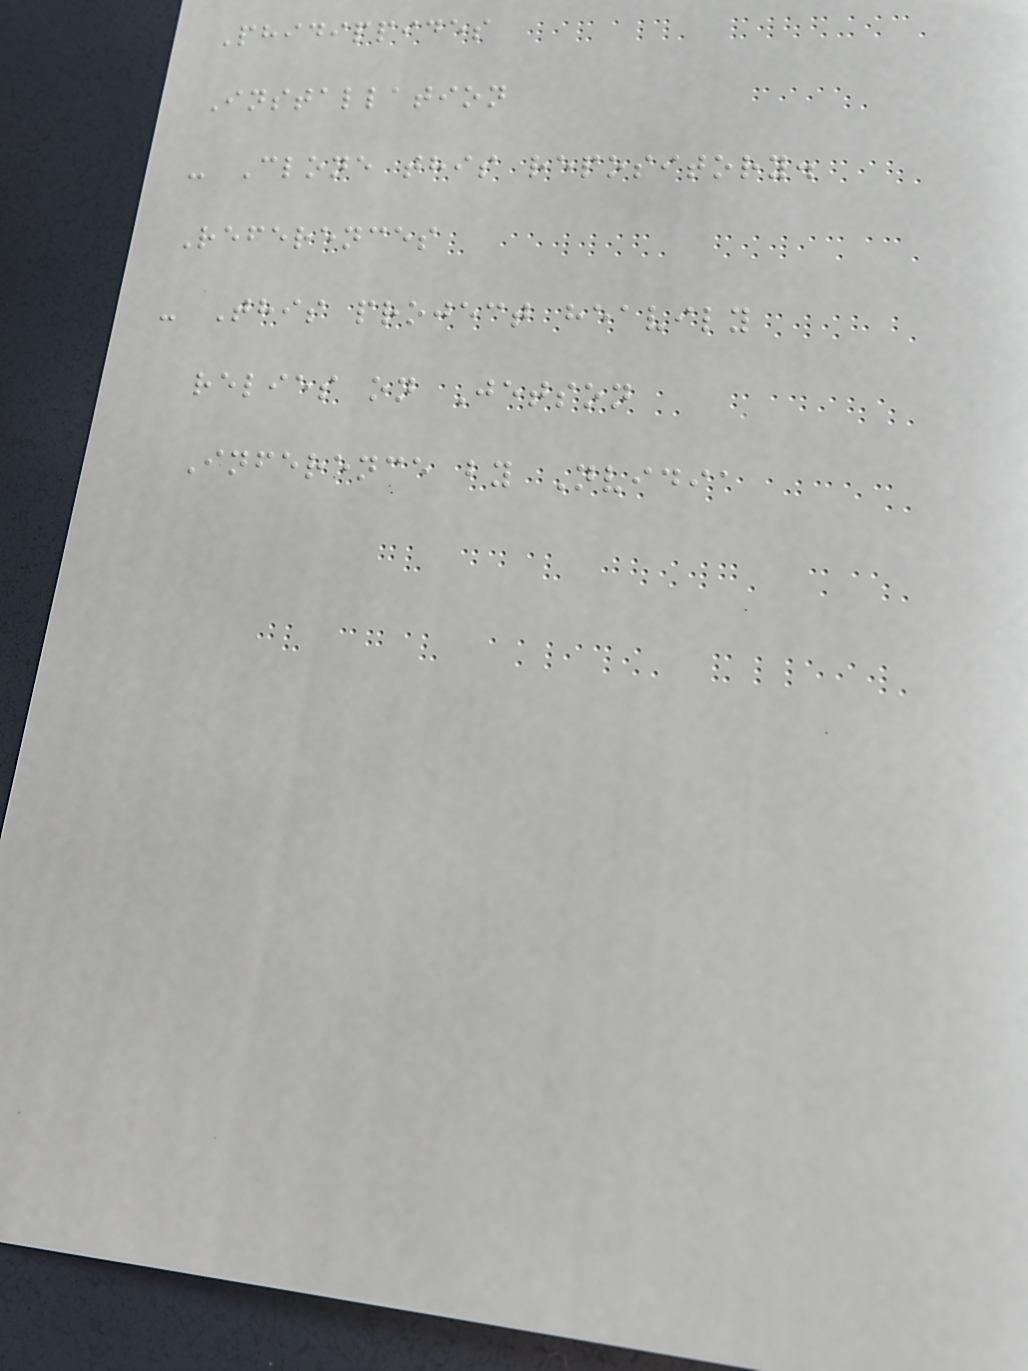Phidippides
Installation
- Clone this repository.
References
- This project heavily
relies on Jetson
Inference by Nvidia
